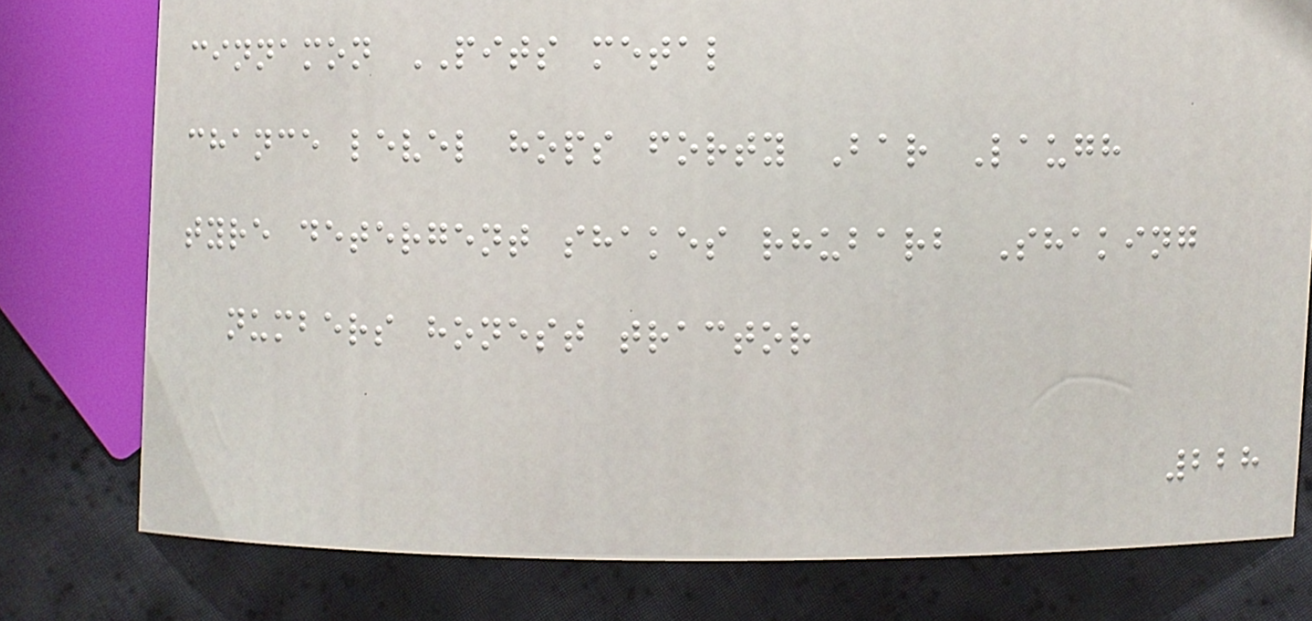cinnamon PITS metal
chance level hops forty Bar Laugh
tyre detergent shakes rhubarb Shaking
numbers honest tractor
228
